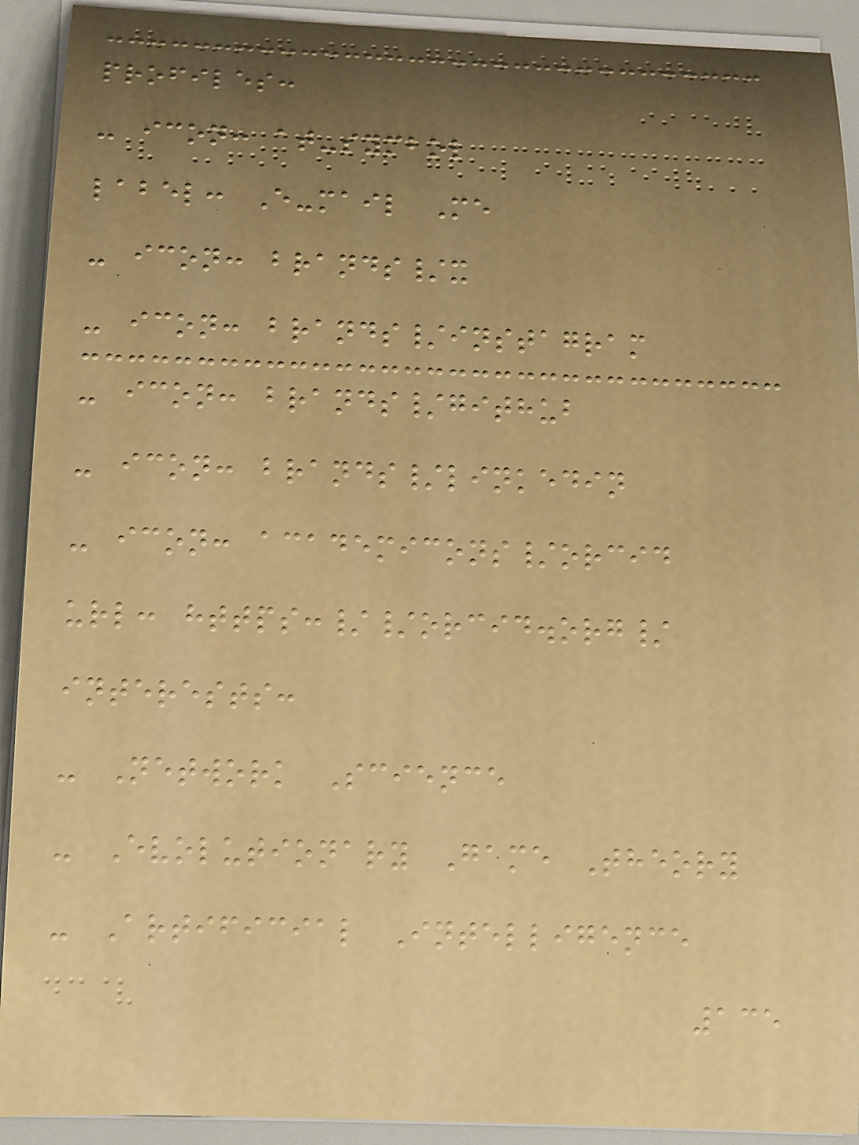profiles:
- icon: at-symbol
label: E-mail Me
- icon: brands/x
- icon: brands/instagram
- icon: brands/github
- icon: brands/linkedin
- icon: academicons/orcid
url: https://orcid.org/
interests:
- Network Science
- Evolutionary Game Theory
- Artificial Intelligence
135
